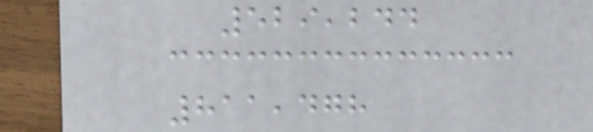529,244
811,478
